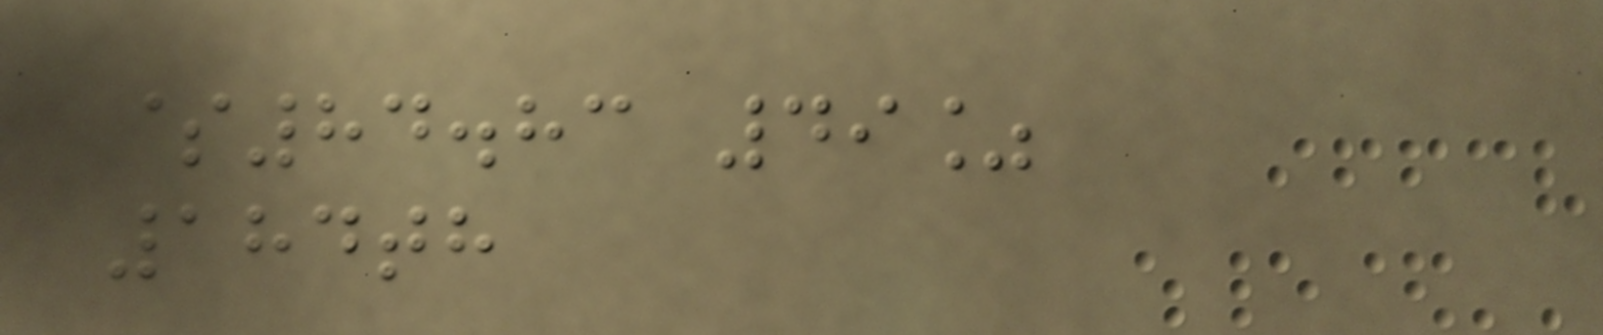$84.83 49%
184th
